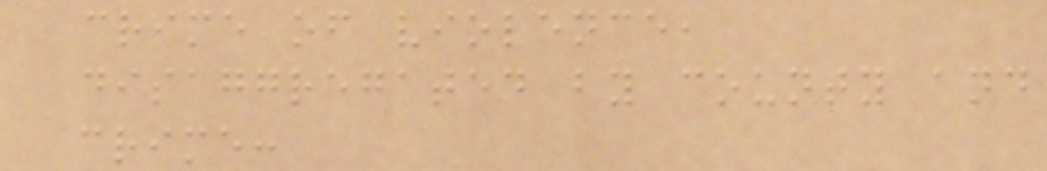crime of violence,
disaggregated by county and
crime:
